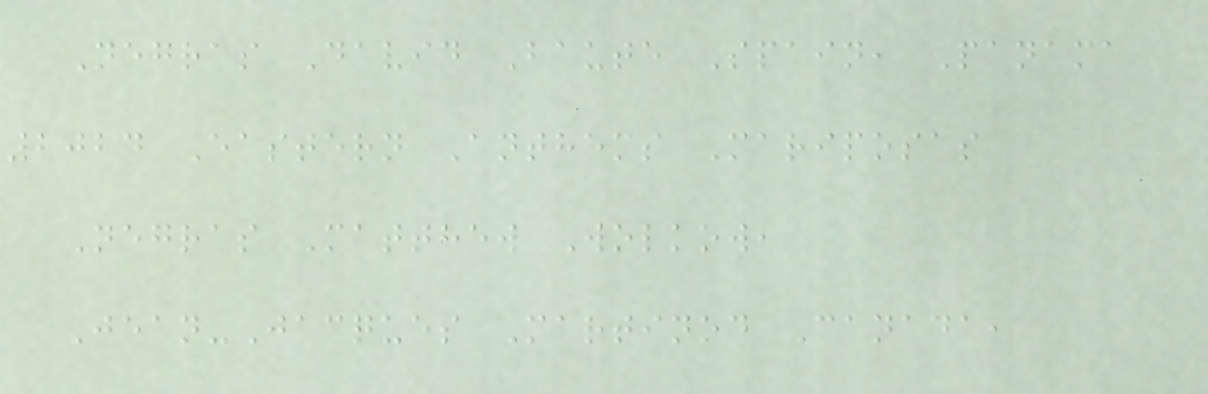Negras David Baute Spain, Panama
2024 Eastern Anthems Mariposas
Negras Matthew Wolkow,
Jean-Jacques Martinod Canada,
